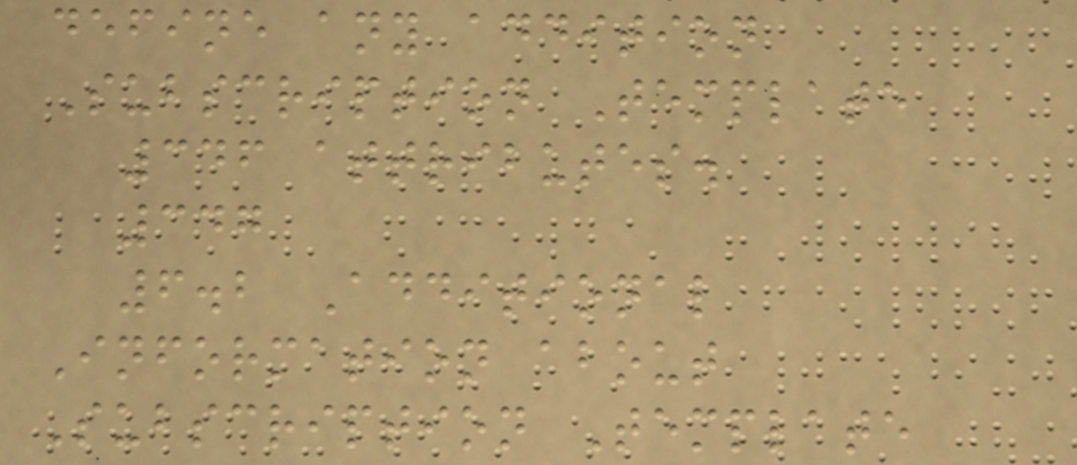define any addition
Subscription Template
346 attributes.
347
6.2 Additional
Information about
Subscription Template
